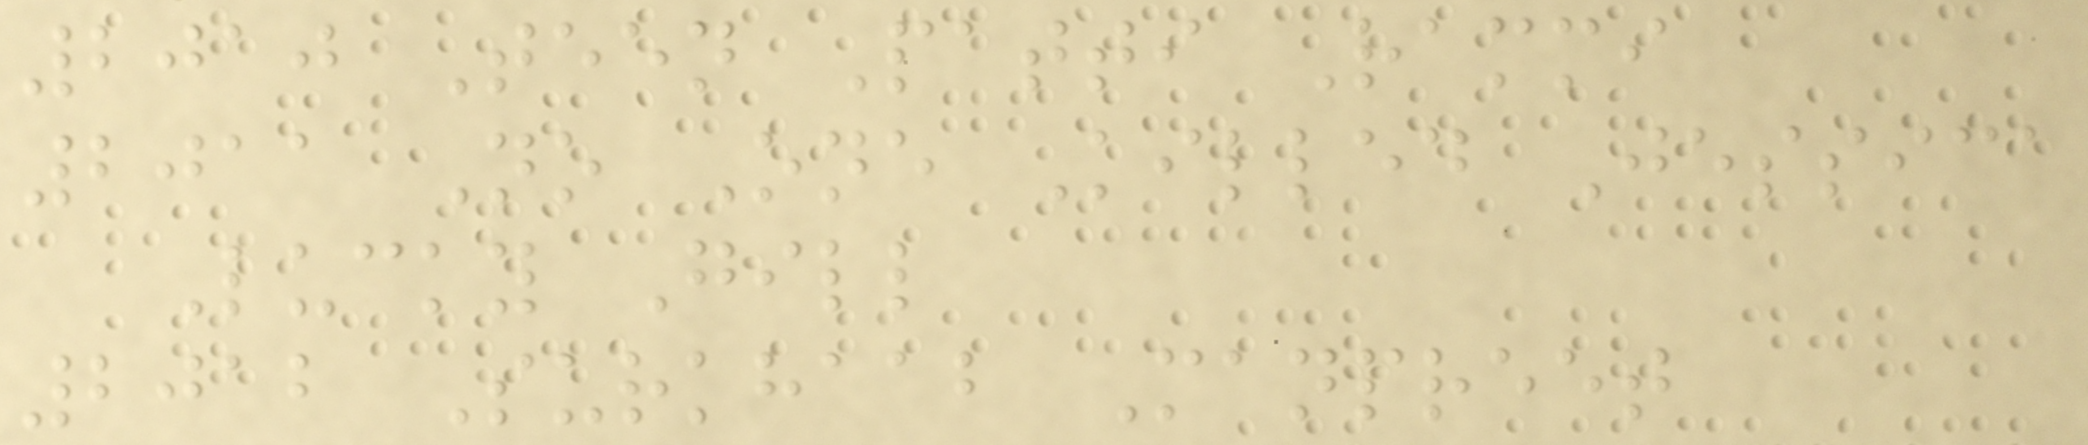2010 Teen Patti Rammi
2011 No One Killed Jessica
Lucky Gill
2012 Surkhaab Manpreet
